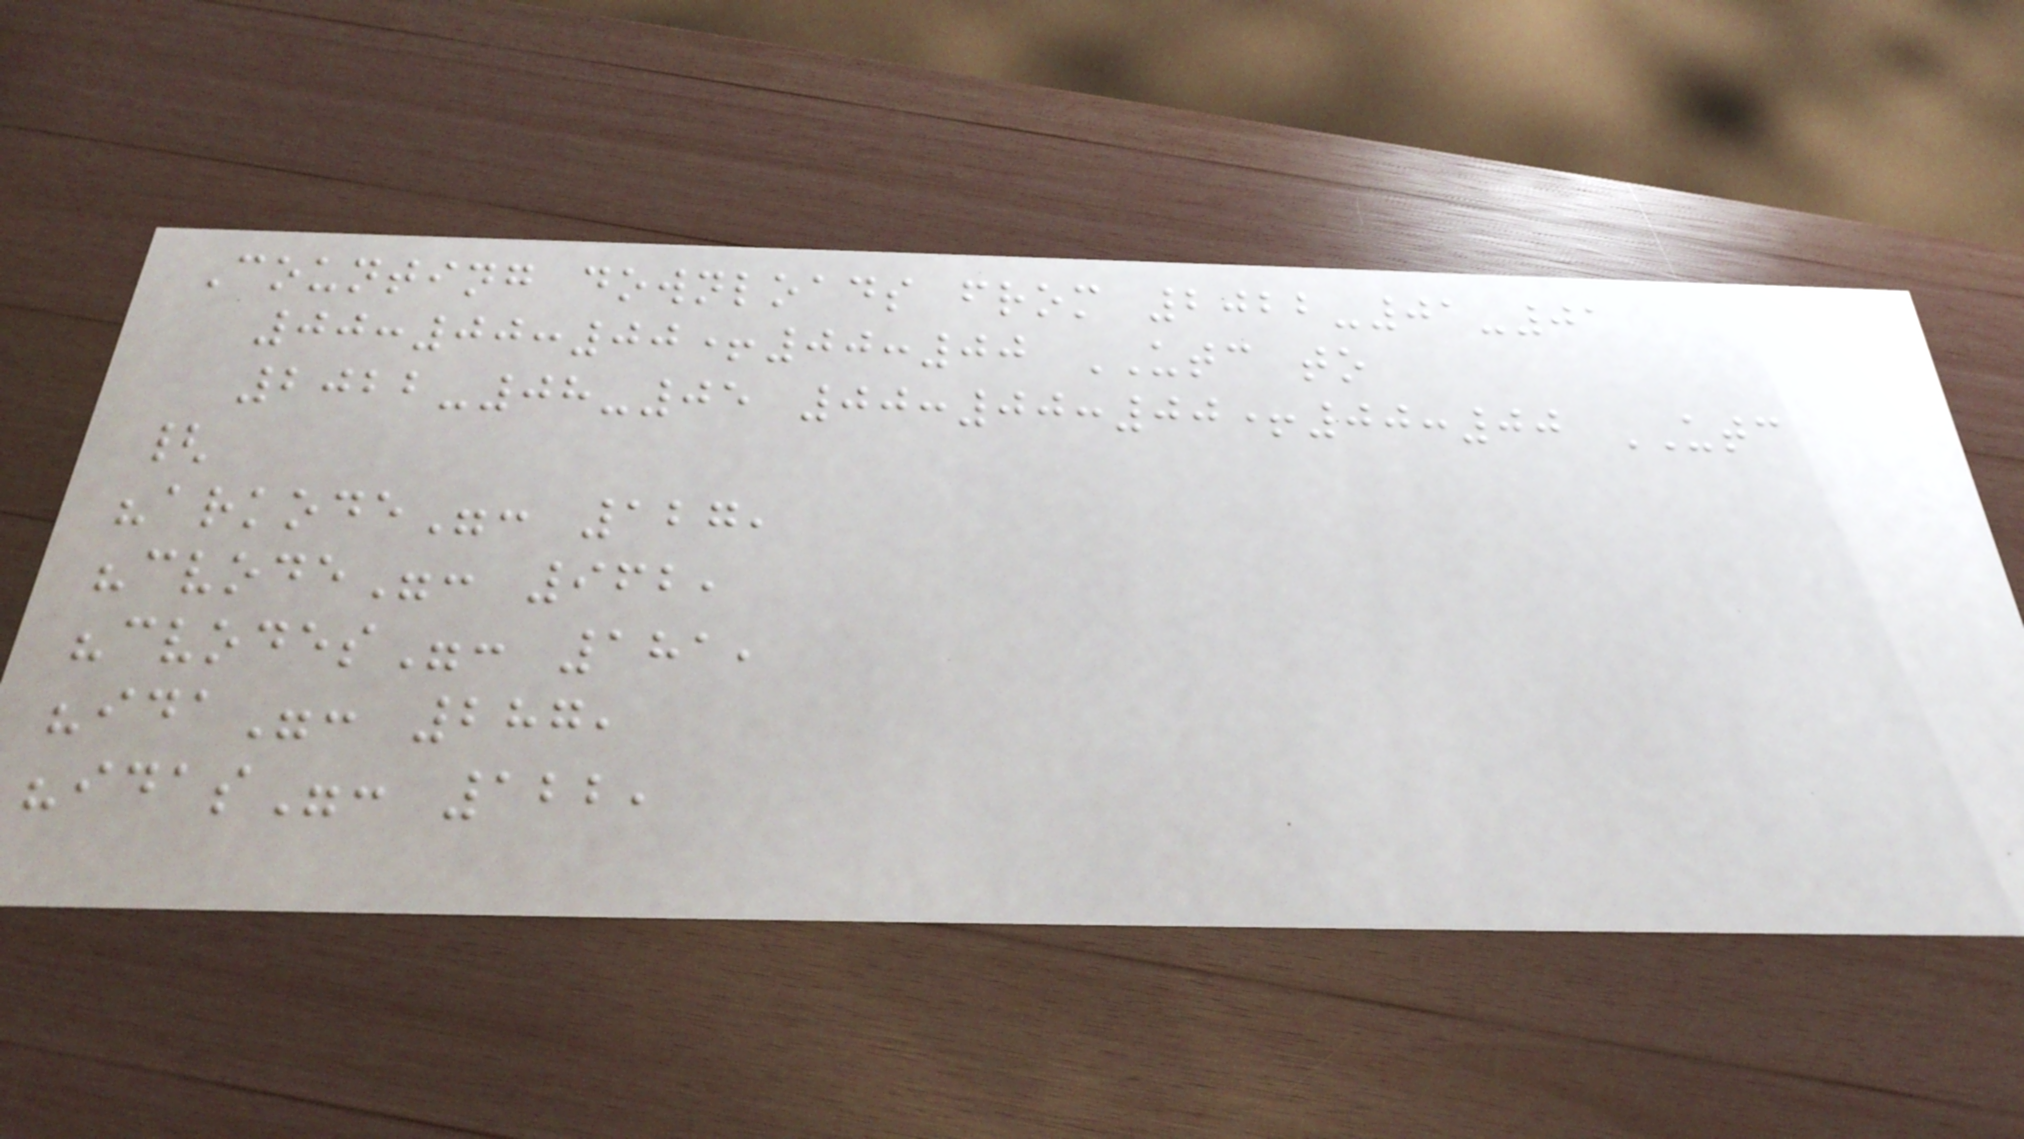Counting downloads from 2022-01-01
00:00:00+00:00 UTC to
2022-08-05 00:00:00+00:00 UTC
{
"arkode": 127,
"cvode": 962,
"cvodes": 181,
"ida": 287,
"idas": 122,
